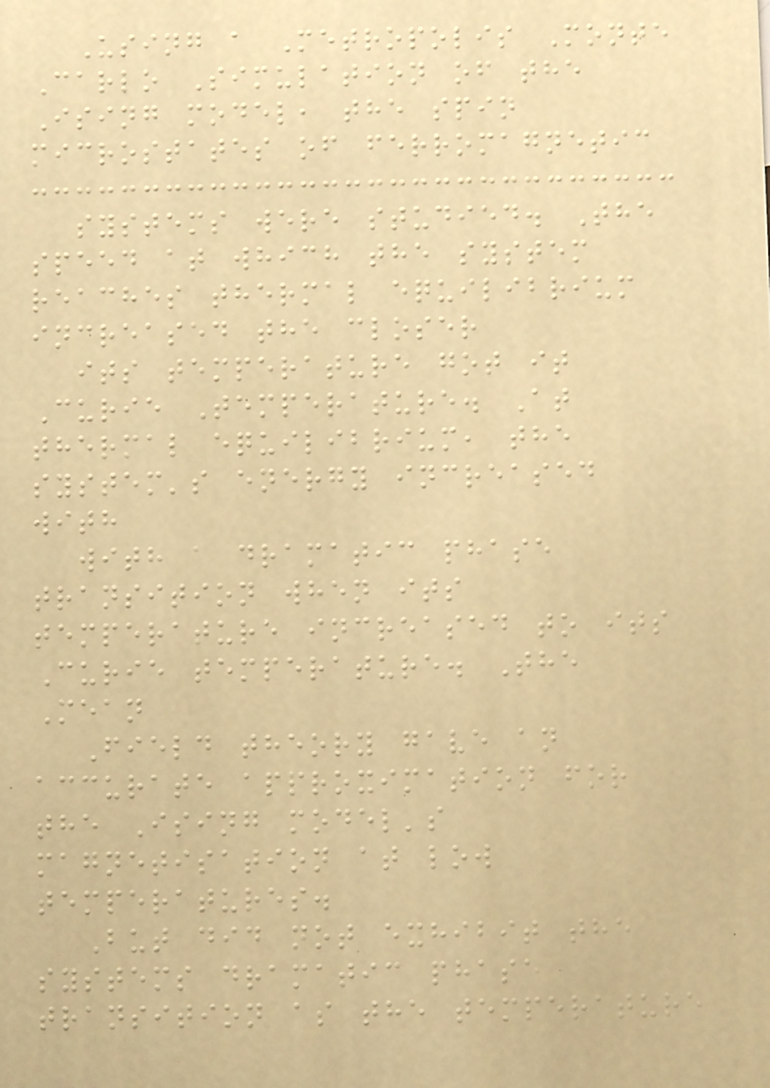Using a Metropolis Monte
Carlo Simulation of the
Ising model, the spin
microstates of ferromagnetic
systems were studied. The
speed at which the system
reaches thermal equilibrium
increased the closer
its temperature got it
Curie Temperature. At
thermal equilibrium, the
system's energy increased
with
with a dramatic phase
transition when its
temperature increased to its
Curie temperature. The
Mean
Field theory gave an
accurate approximation for
the Ising model's
magnetisation at low
temperatures.
But did not exhibit the
systems dramatic phase
transition as the temperature
